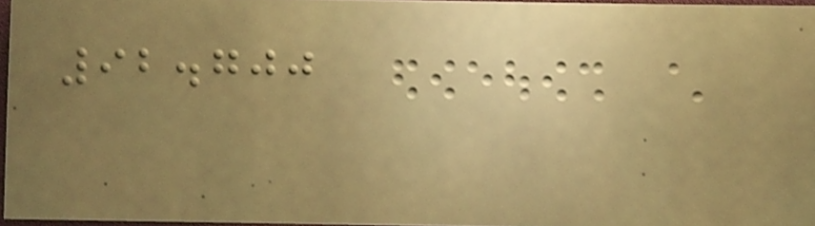92.700
